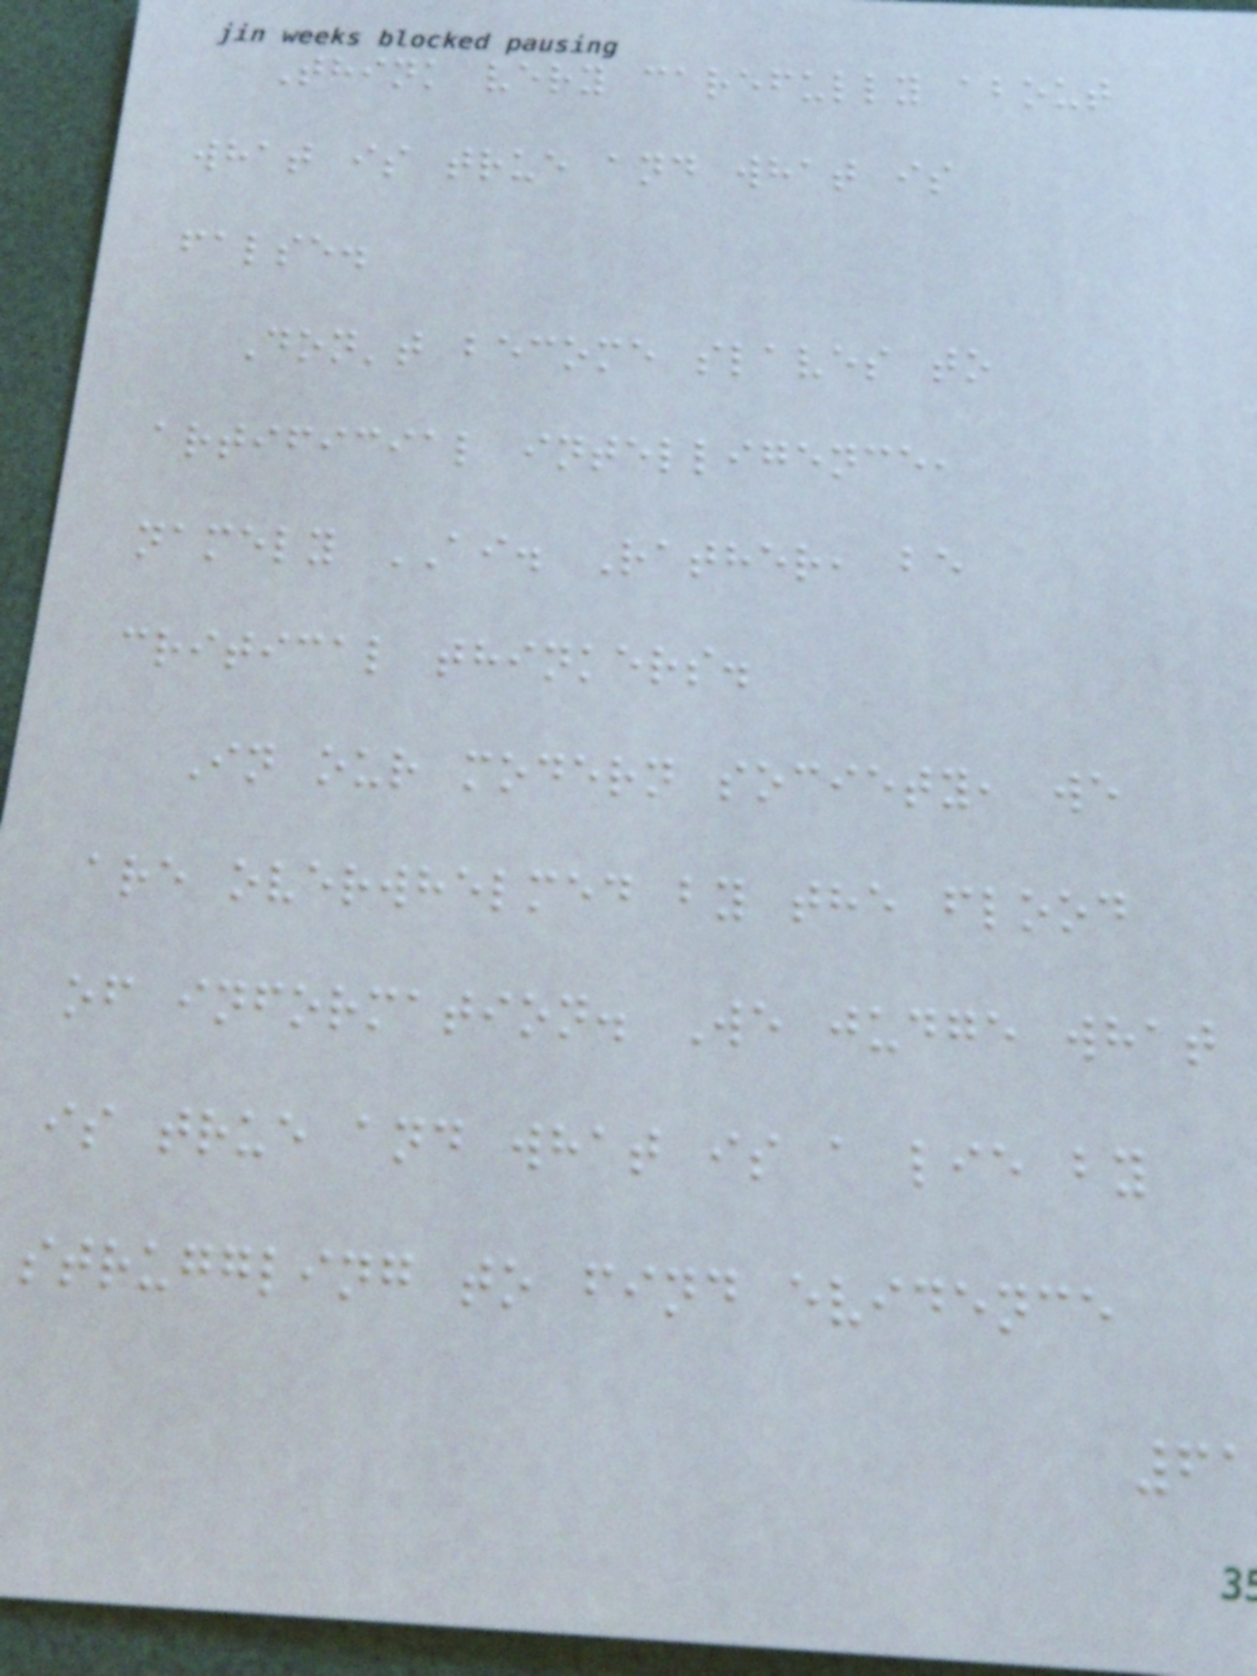Think very carefully about
what is true and what is
false.
Don't become slaves to
artificial intelligence,
namely AI. Rather, be
critical thinkers.
In our modern society, we
are overwhelmed by the flood
of information. We judge what
is true and what is a lie by
struggling to find evidence
